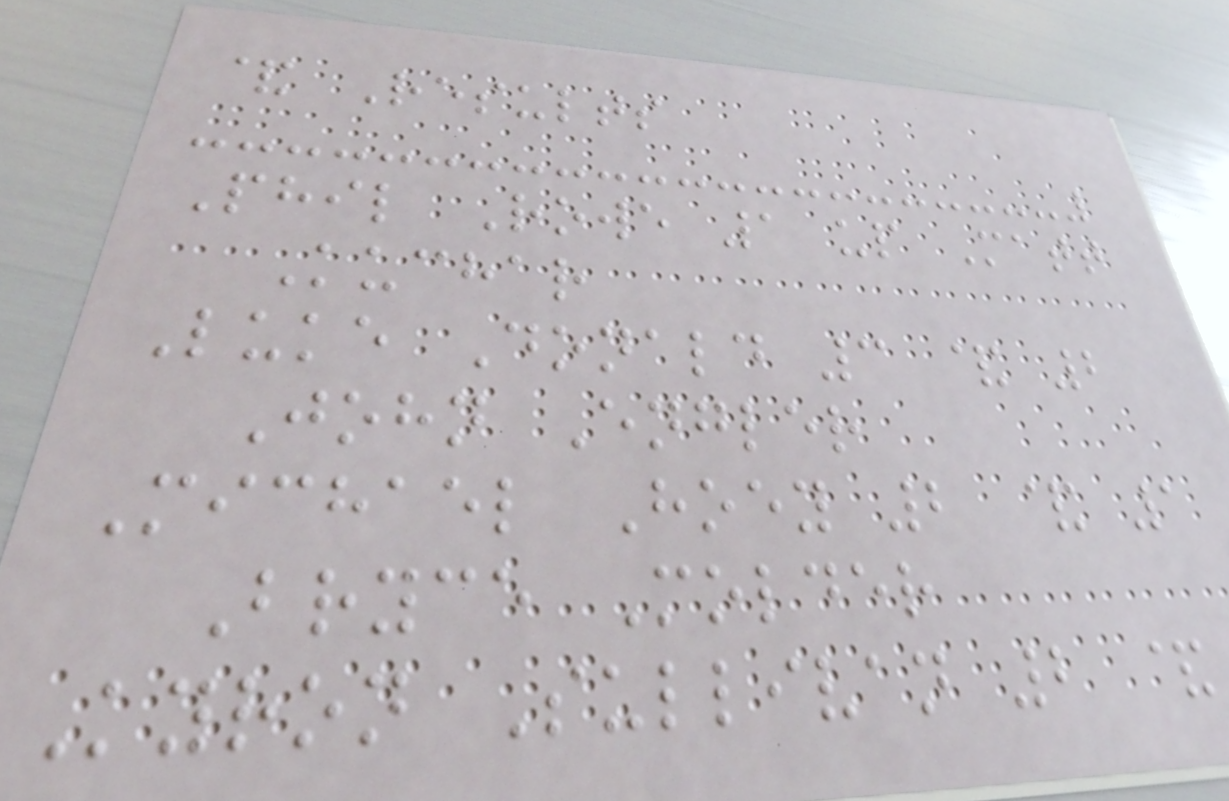& Results
Phil Rowe 1 up Matt
Kuchar
Luke Donald 3 & 2
John Engler
Michael Hoey 2 & 1
Bryce Molder
Kyron Sullivan 2 &
